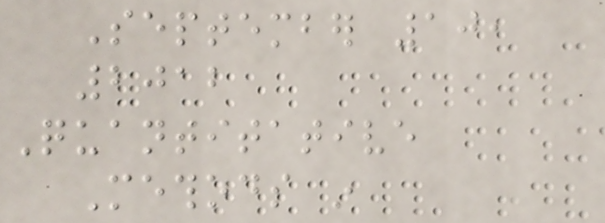September 10,
2012
Quantitative
Methods in
